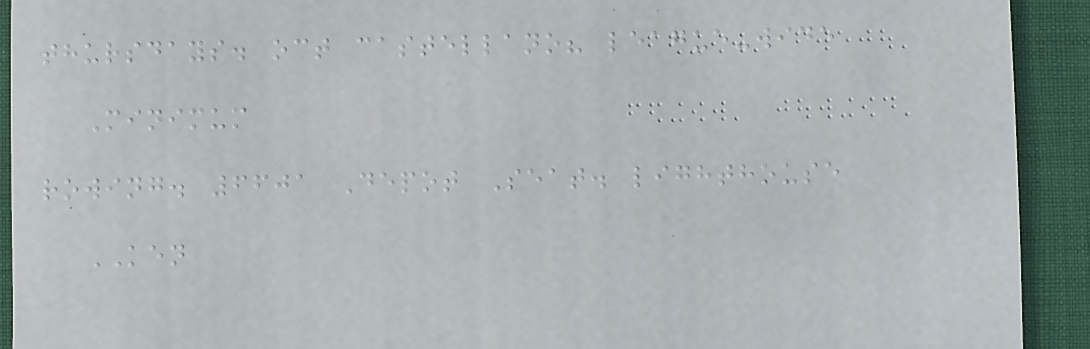thursdays. oct castellano? league-wide
Minimum
rowing. 6601 Depot Seat. lighthouse
KEN
